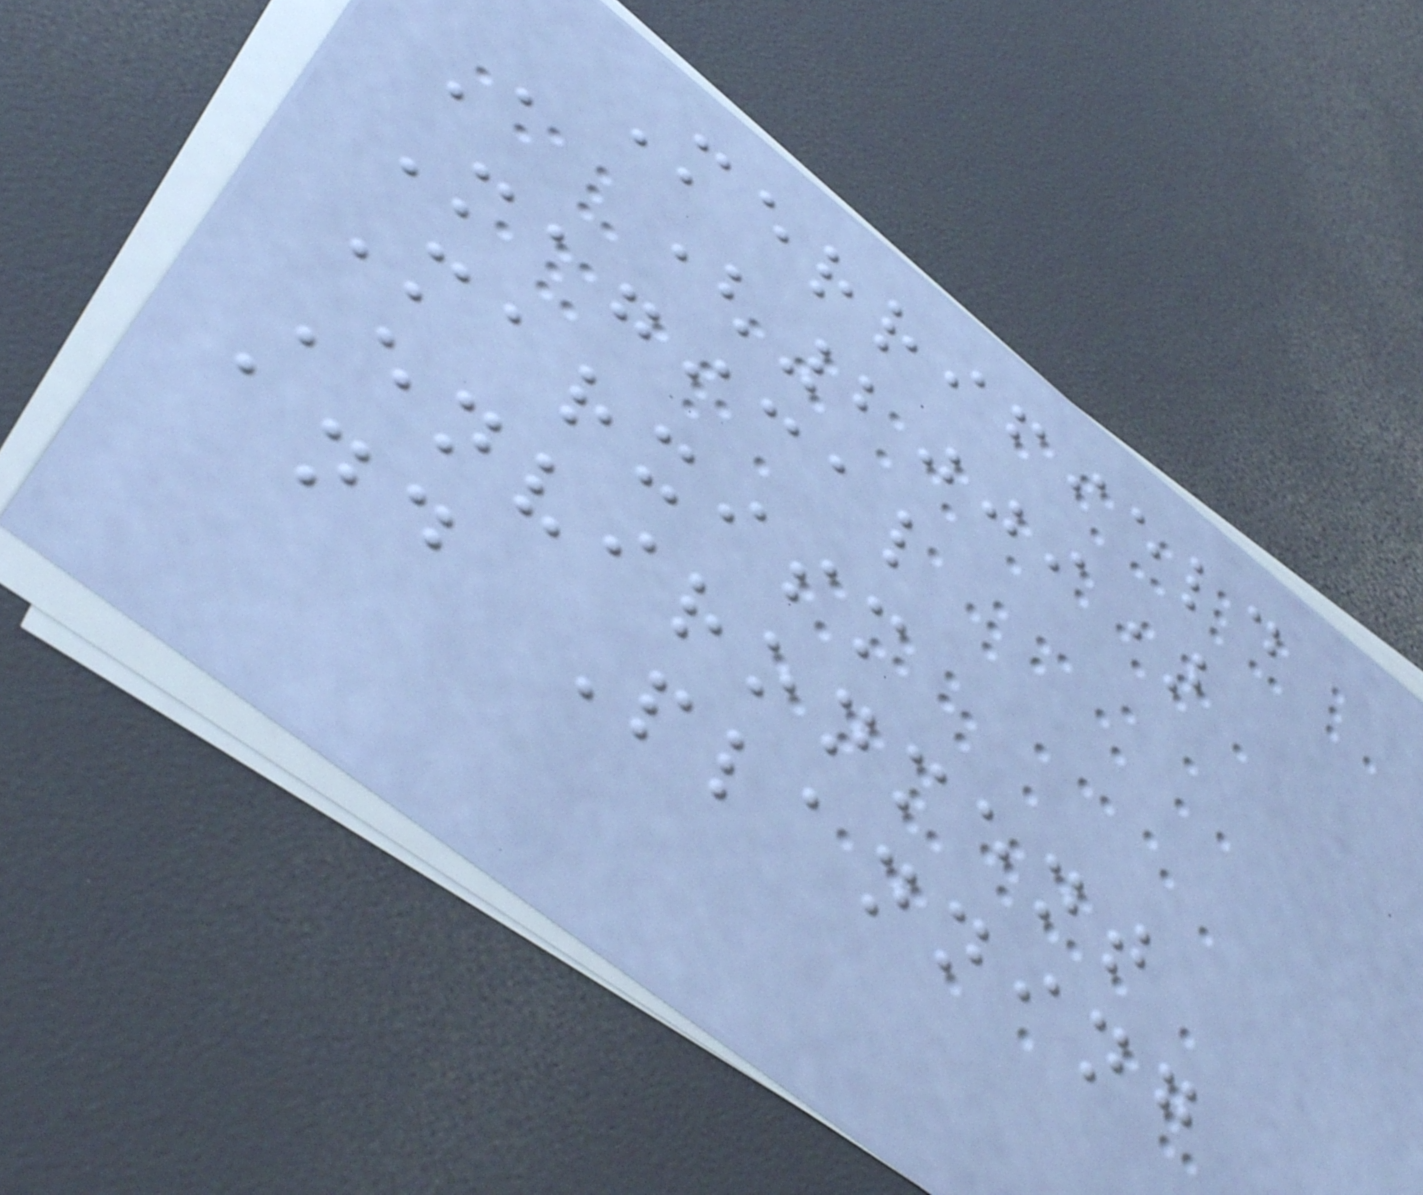Merrifield
A (2009)
Magical
Marxism
Environment
and Planning
